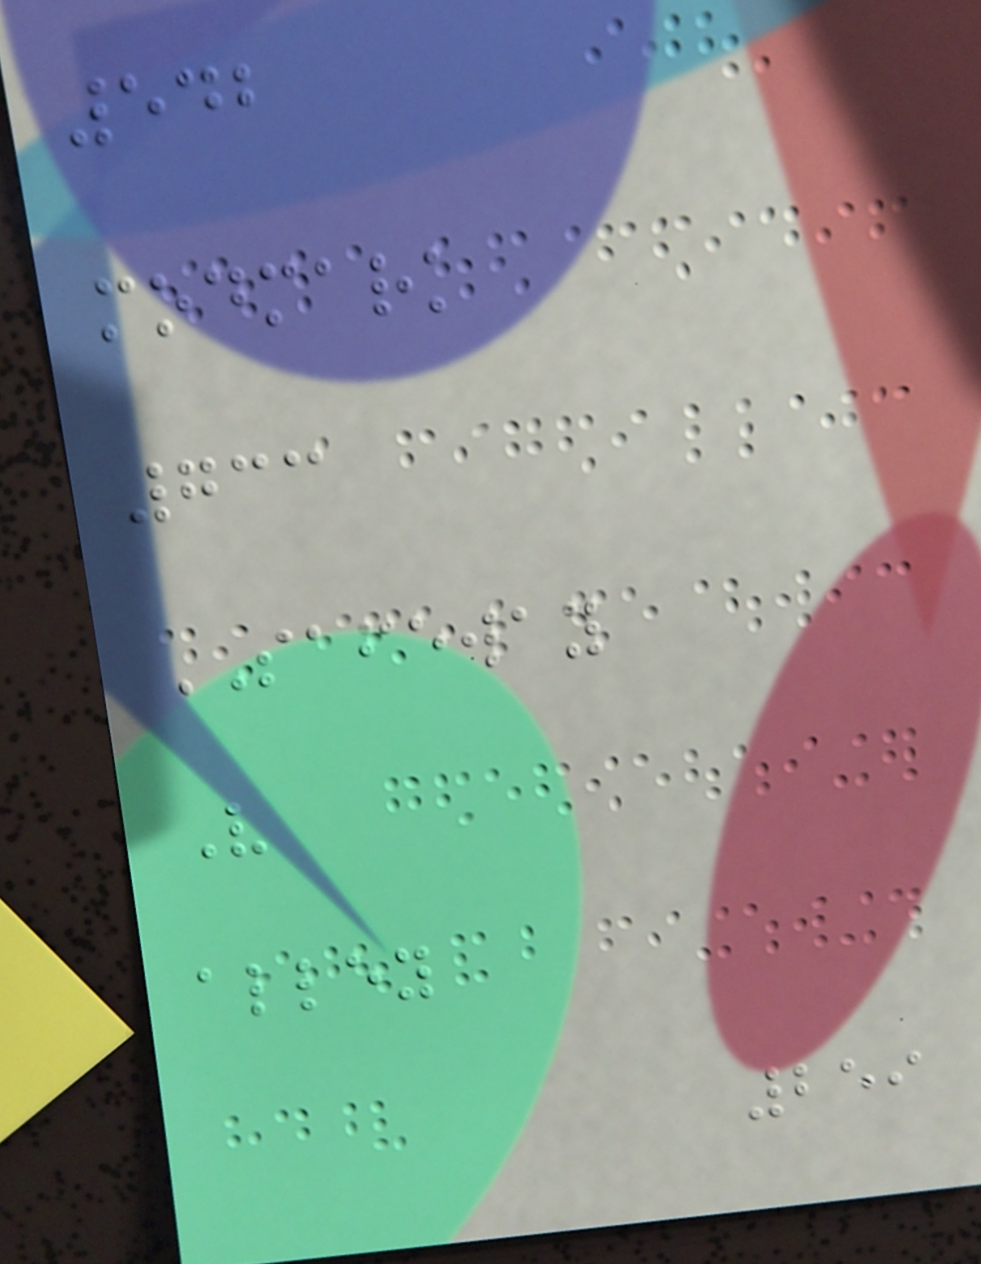542
modmark
733
SAFEWAY
V
alley
259
